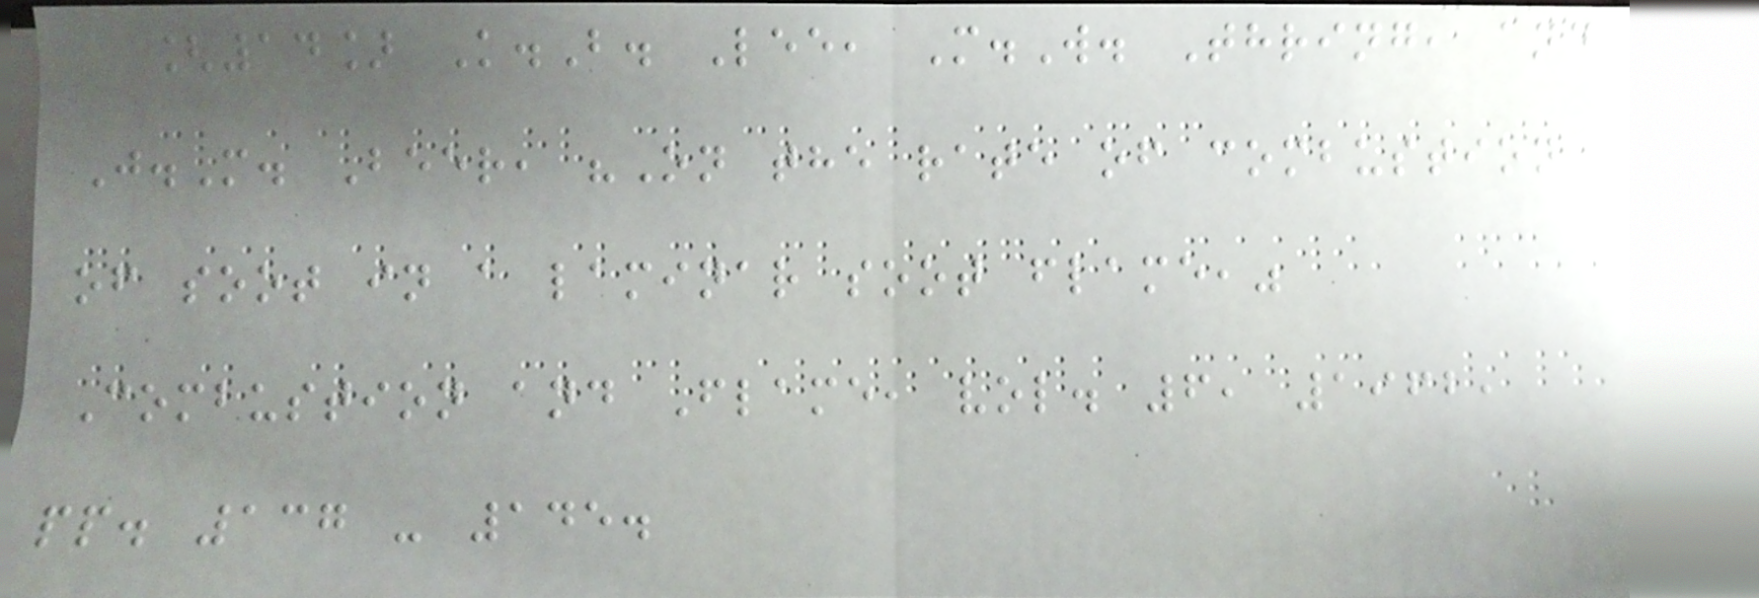[14] K.B. Lee, M.W. Thring, and
J.M. Beer, "On the rate of combustion
of soot in a laminar soot flame,"
Combustion and Flame, vol. 6, 1962,
pp. 137 - 145.
